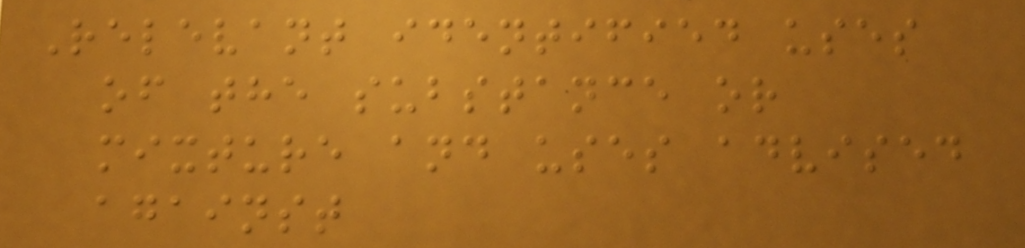Relevant identified uses
of the substance or
mixture and uses advised
against
